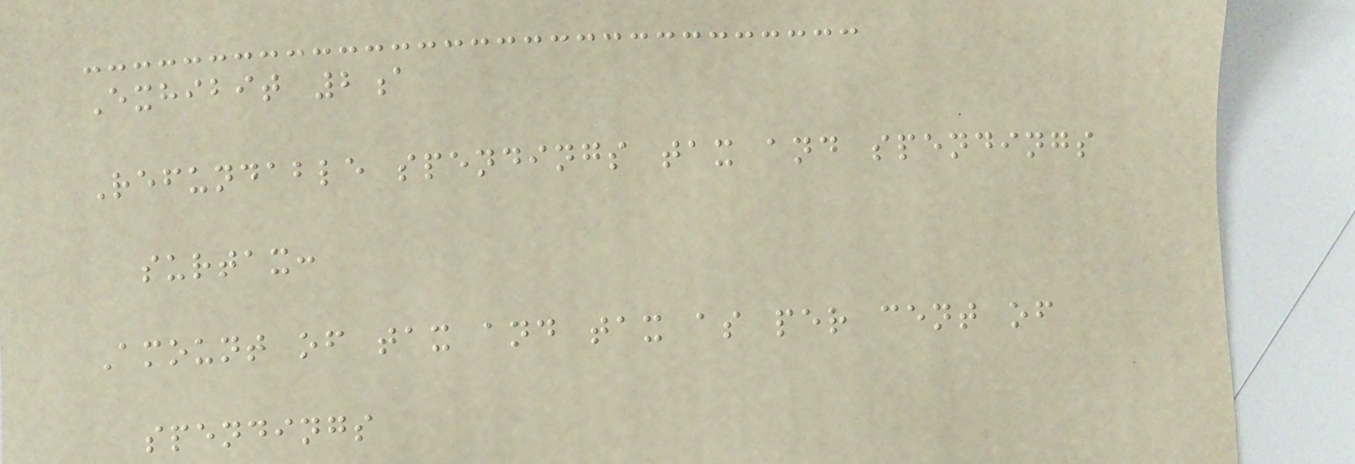Exhibit 2a
Refundable spendings tax and spendings
surtax:
Amount of tax and tax as per cent of
spendings
